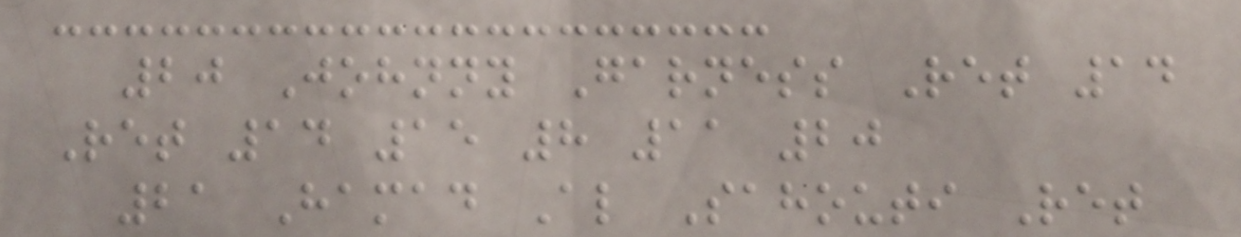20 Johnny Garness Ret 14
Ret 14 15 8 11 20
21 Hamad Al Sahouti Ret
